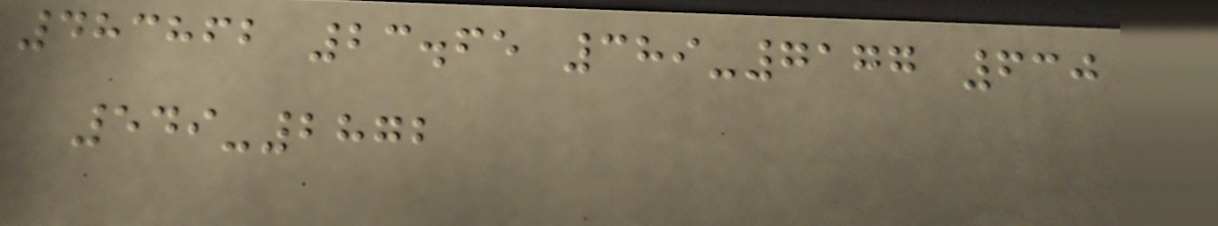483862 23.65 389-7177 630
549-2872
